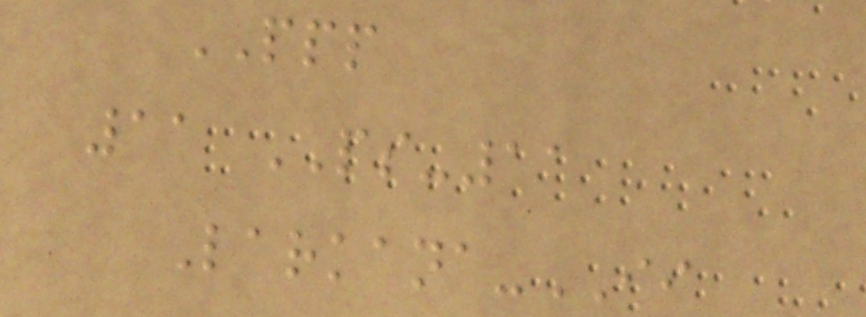PPP
11 PS-11
Larkana-II
